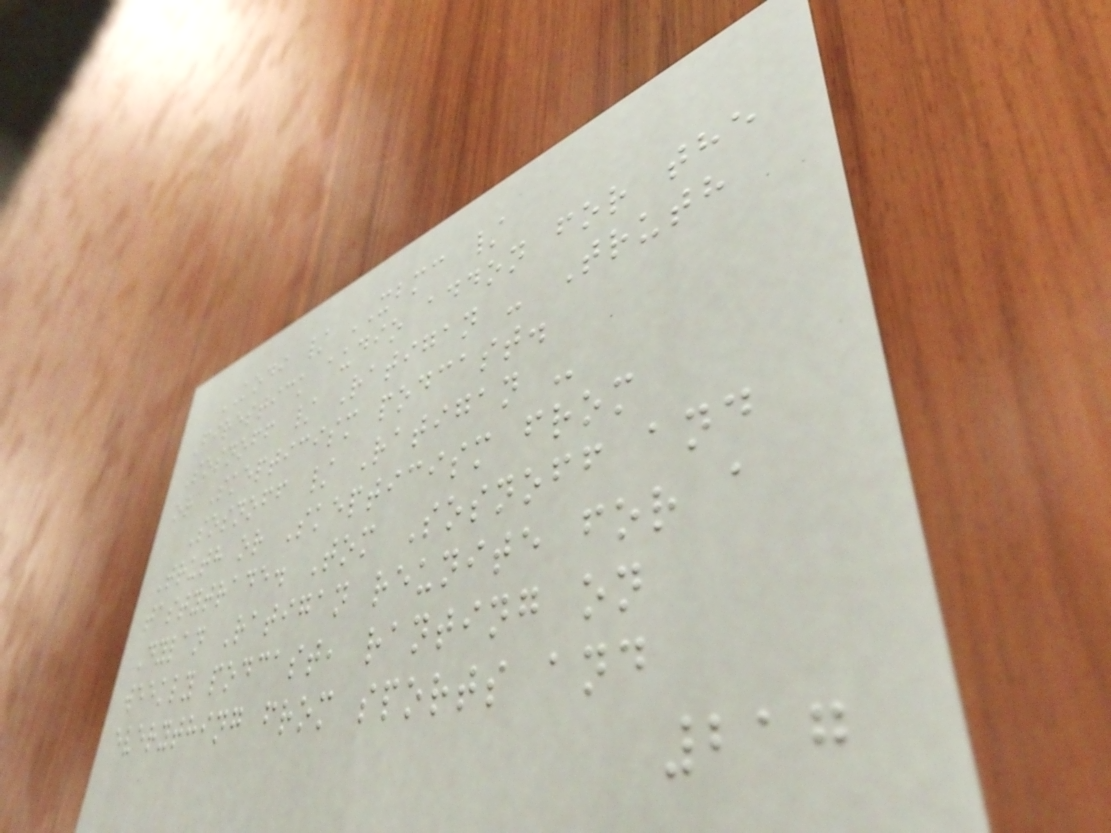KODI / XBMC /
Firestick audio addon for the
Sosnoff / Ratigan - Truth
or Skepticism podcast.
Sosnoff / Ratigan -
Truth or Skepticism from
tastytrade. Tom Sosnoff and
Dylan Ratigan reunite for a
weekly podcast, ranting on
everything from sports and
217
